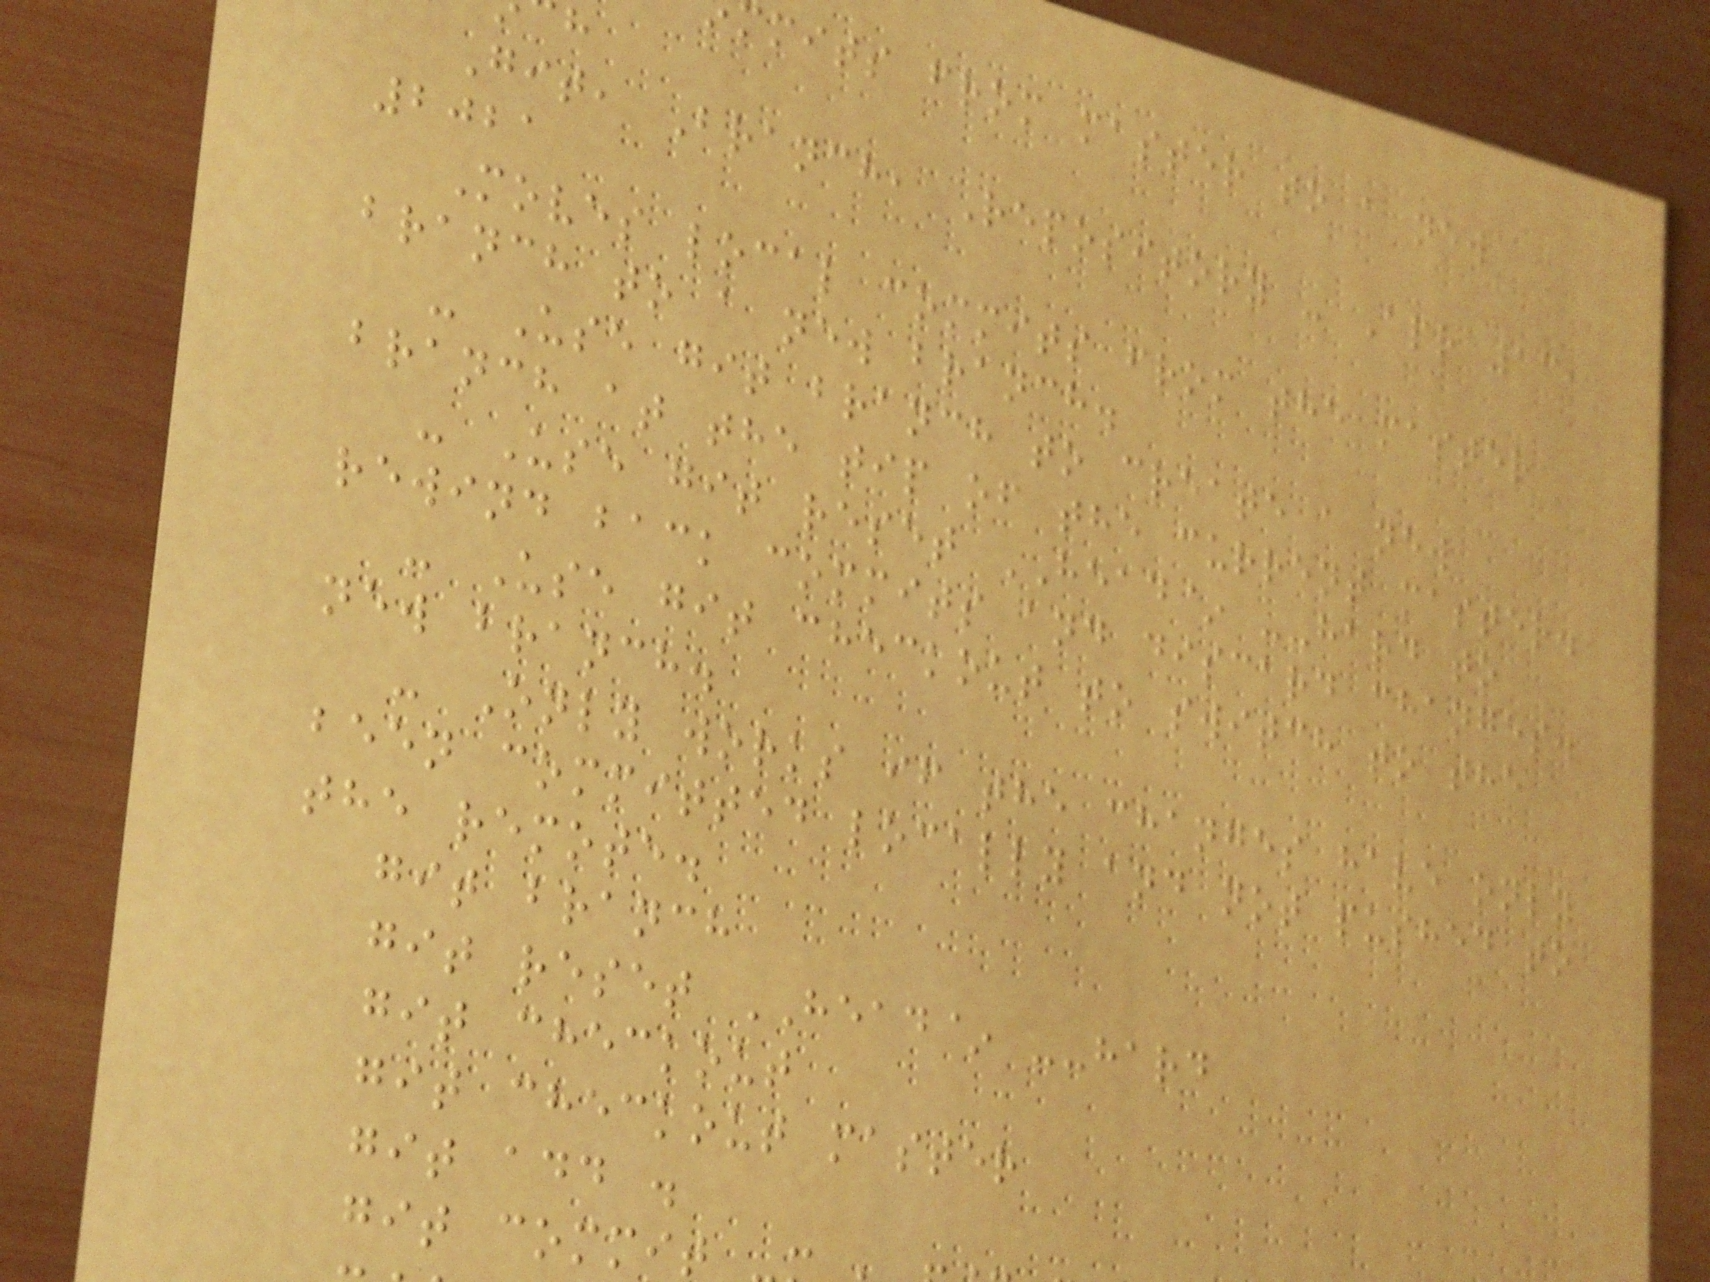mmits from master to a new
Git, Branch, Repository - Apr 13,
2021
Moves local commits from the master
branch to a new branch.
- Use git branch to create a new
branch at the tip of the current master.
- Use git reset HEAD~ --hard to
rewind back commits and discard changes.
- Use git checkout to switch to the
new branch.
- Only works if the changes have only
been committed locally and not pushed to
the remote.
git branch
git reset HEAD~ --hard
git checkout
git checkout master
git add .
git commit
